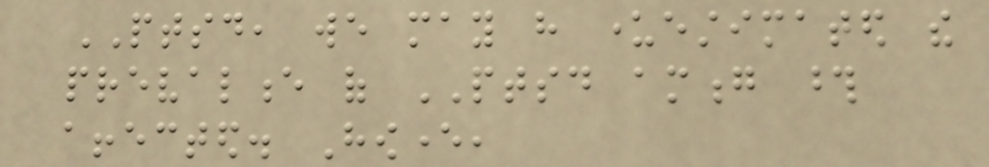PTSD, we may have underestimated the
prevalence of PTSD among those
affected. However,
